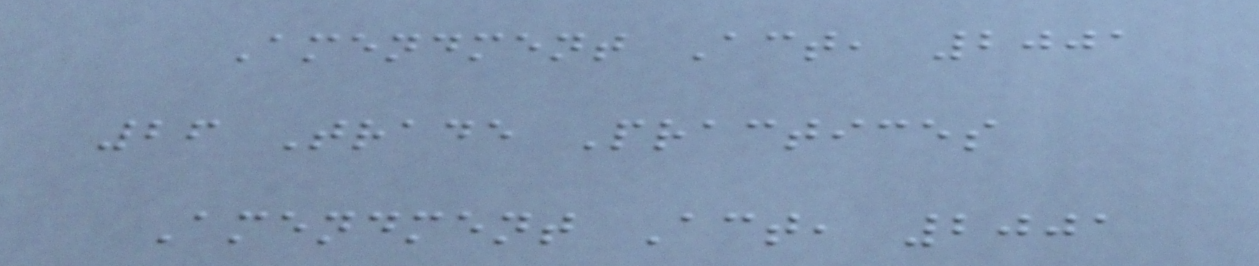Amendment Act, 2001
26 Trade Practices
Amendment Act, 2001
